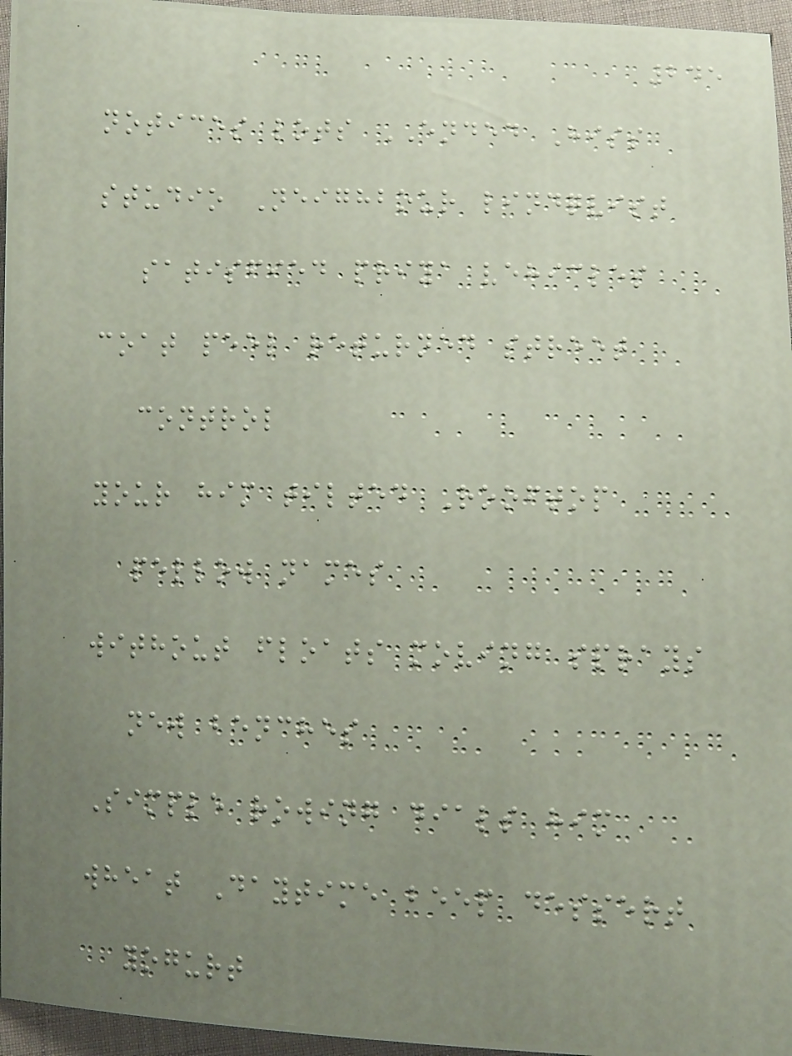245
notices lots ENDED Hiss
studio Neighbour lindqvist
satisfied priya vehicles
coat peel returned street
control
your him tilted Rooftop
pellow names
without floats moving sprays
new benches
Simple rowing dials him
wheat Daytime beep dessert
yogurt
